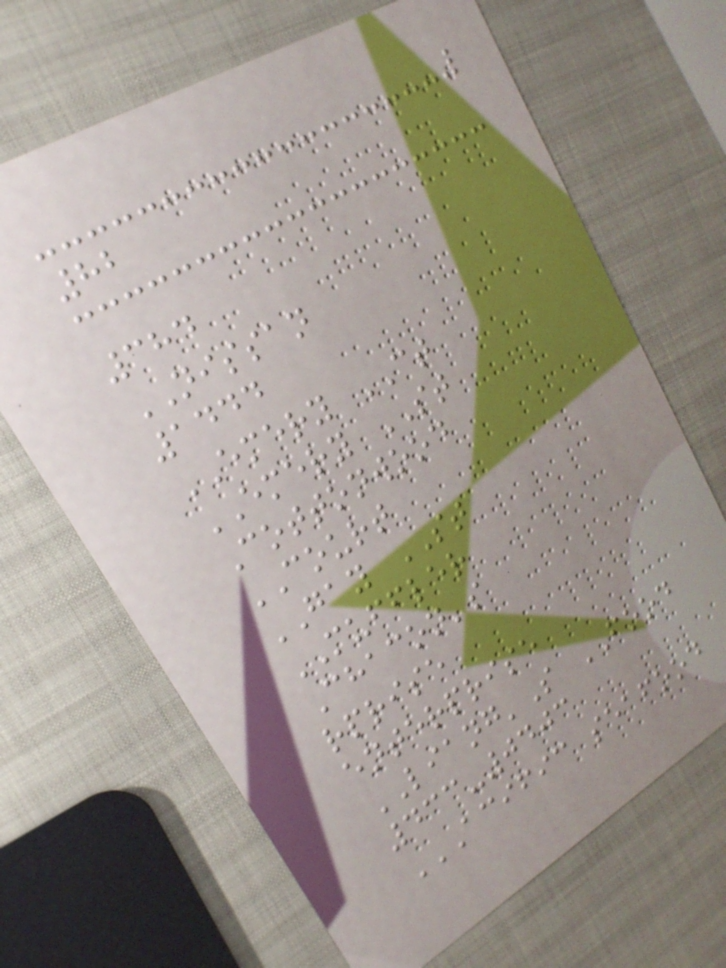82
384
NISSAN
1444
EMERY CT
EMERY ST
Cottonwood
COURT
GAY ST
MUFFLER
Chacon's
rprise
enterprise
LIANG'S FOOD
433-0403
ACIFIC SEAFOOD
